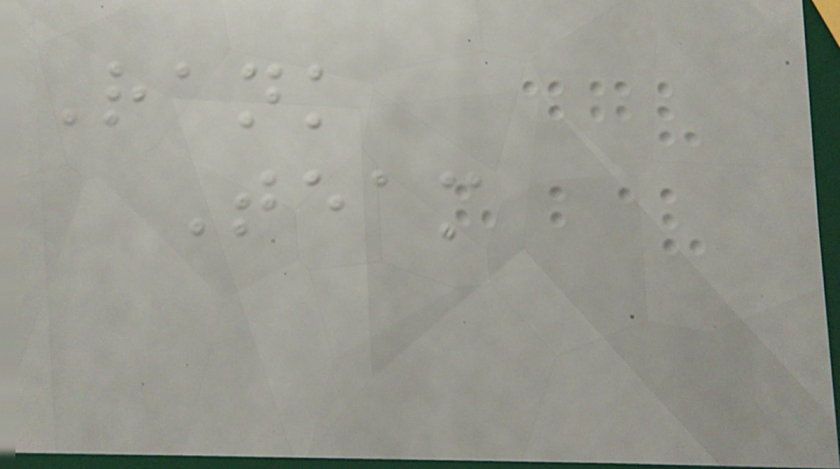Rank
Team
